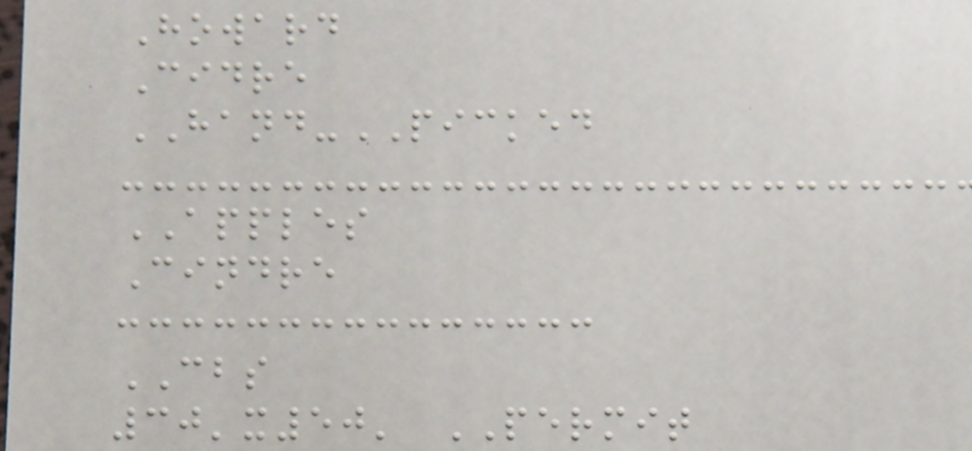Howard
Cidre
HAND-PICKED
APPLES
Cindre
CBS
30'x50' PERMIT
